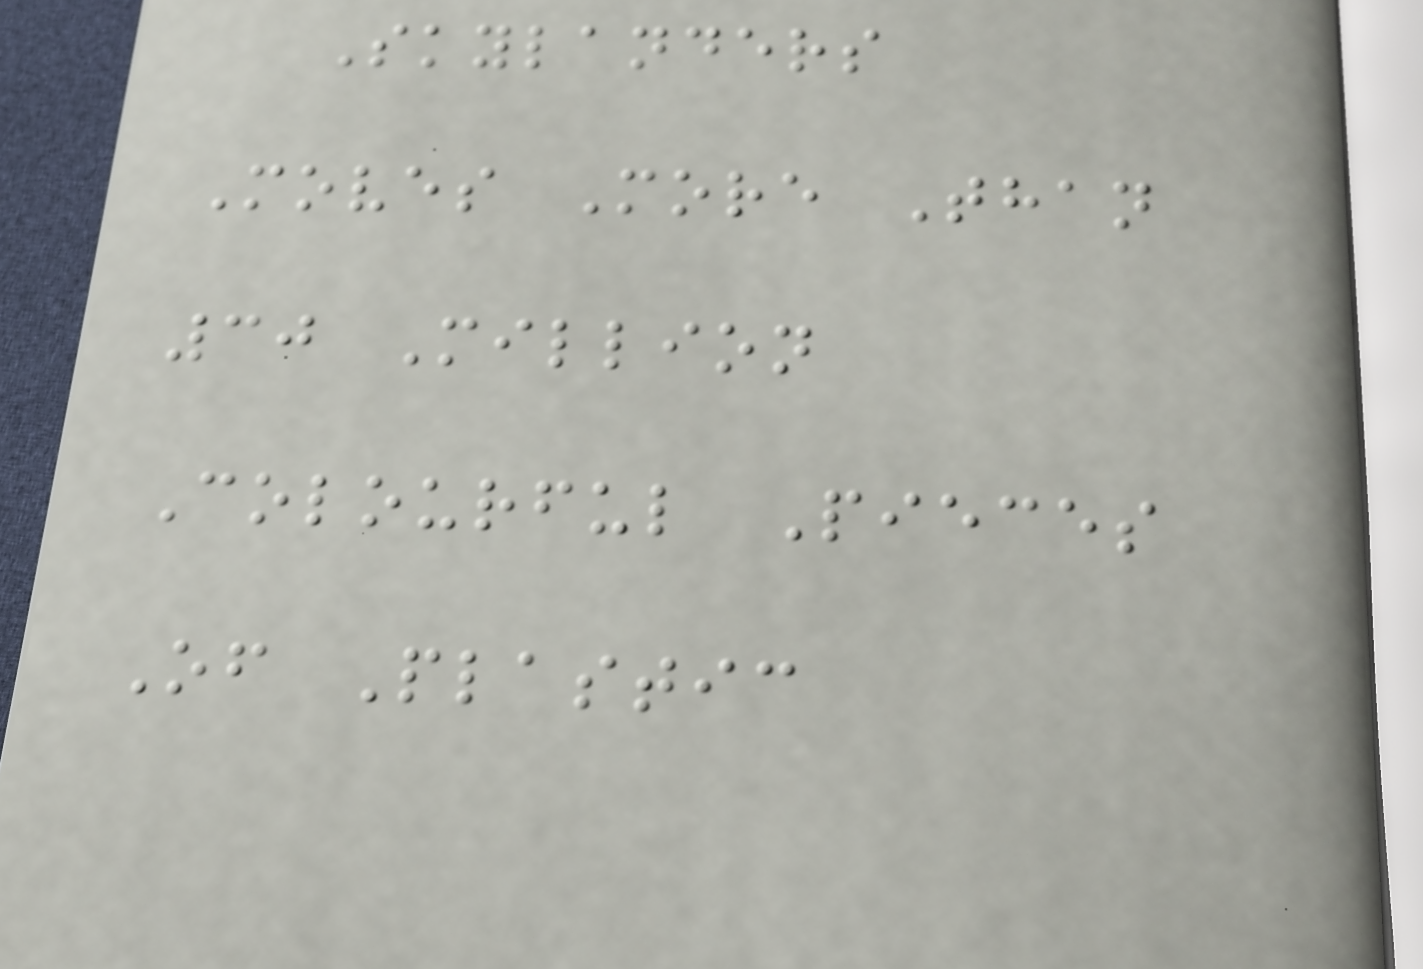Skylanders
Moves More Than
30 Million
Colourful Pieces
Of Plastic
